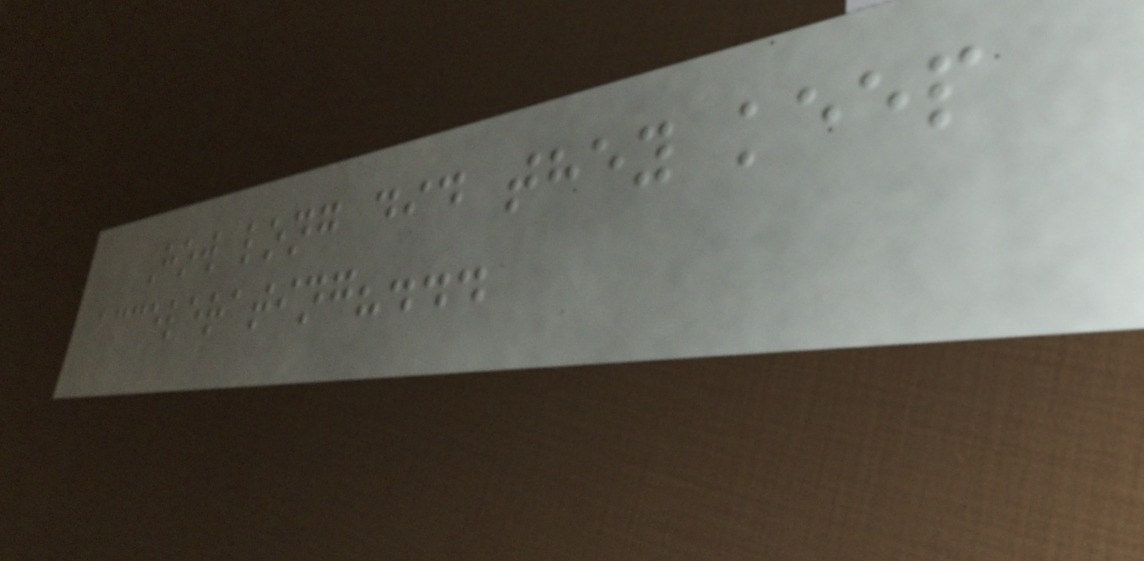How long did they keep
accelerating?...
